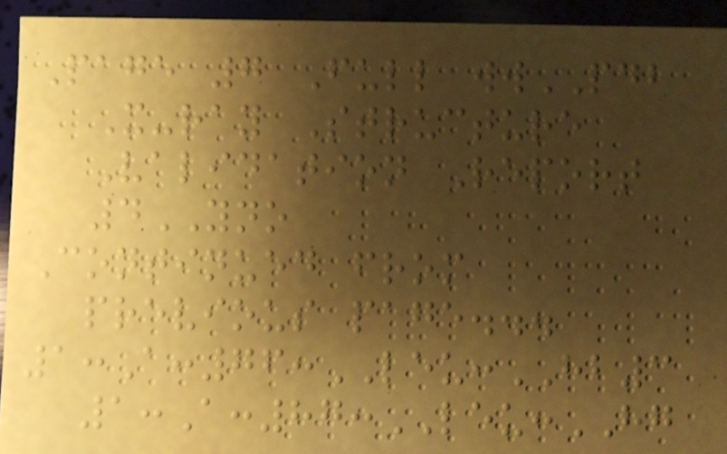Page 7 Full wwPDB
X-ray Structure
Validation Report
4YNO
Continued from
previous page...
1:A:76:LEU:HB3
1:A:87:LEU:HG
